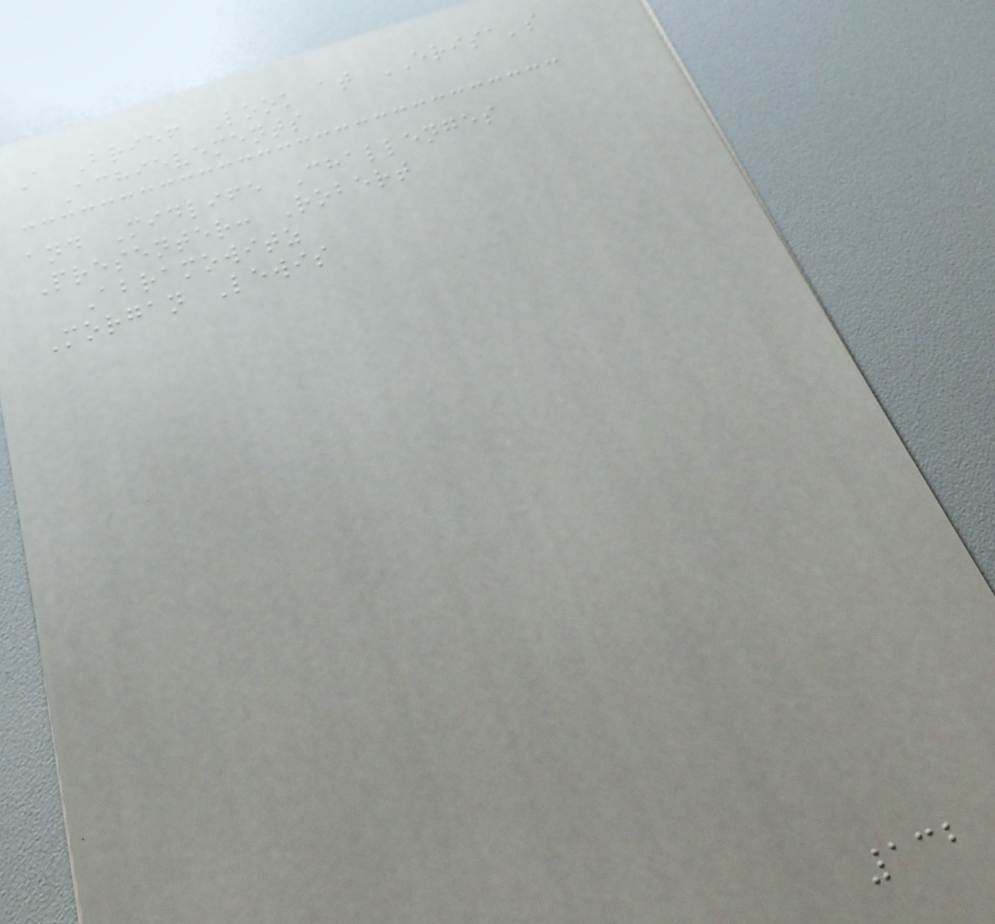A Brief Look at ERISA's
Achievements
and Midlife Challenges
Presenter: Robert
Abramowitz
Morgan Lewis
132
